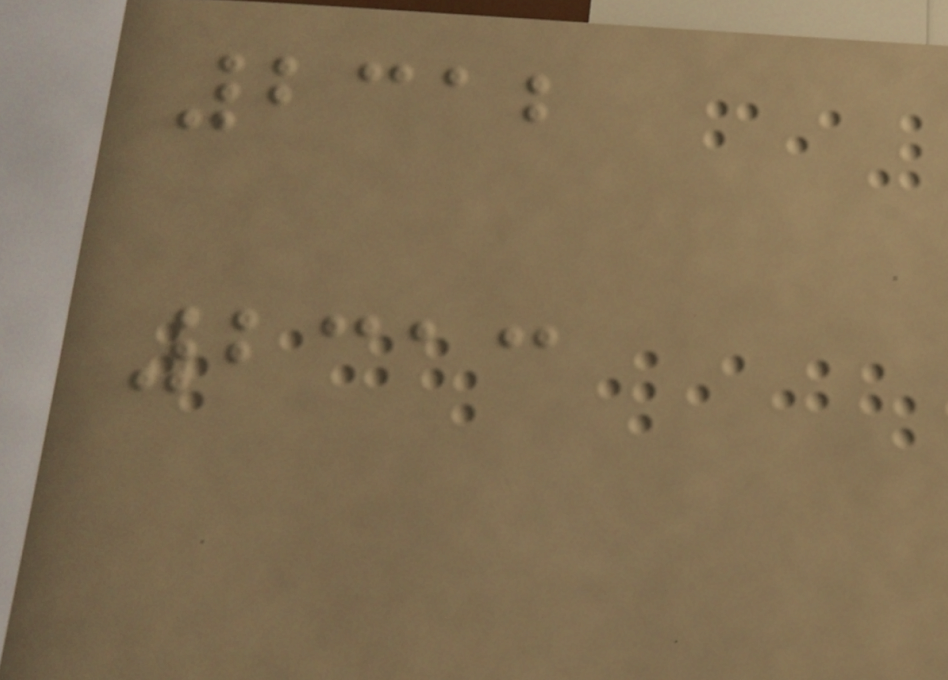2312
2313
